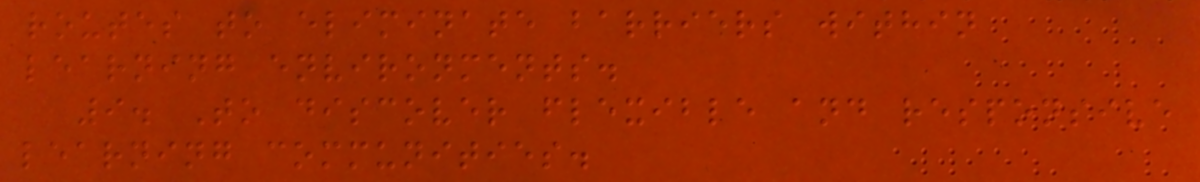routes to eliminate barriers within
learning environments.
9. To discover flexible and responsive
learning communities.
